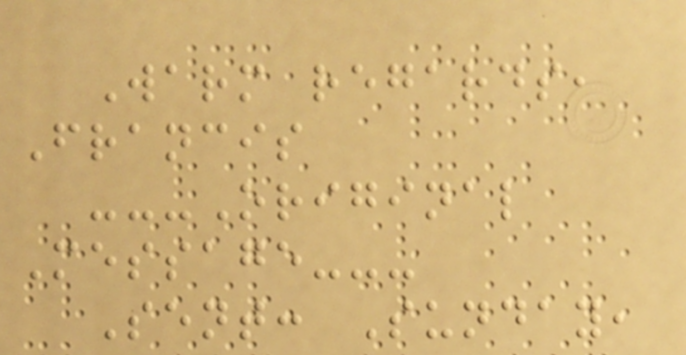Warm regards,
Francis
---Original
Message---
Sent: Sunday,
